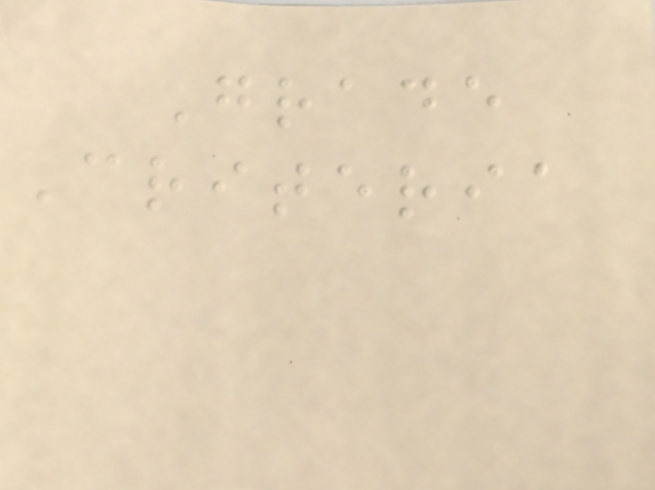Grade
Criteria
